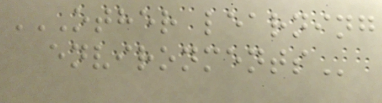OTHER LEARNING
ENVIRONMENTS
